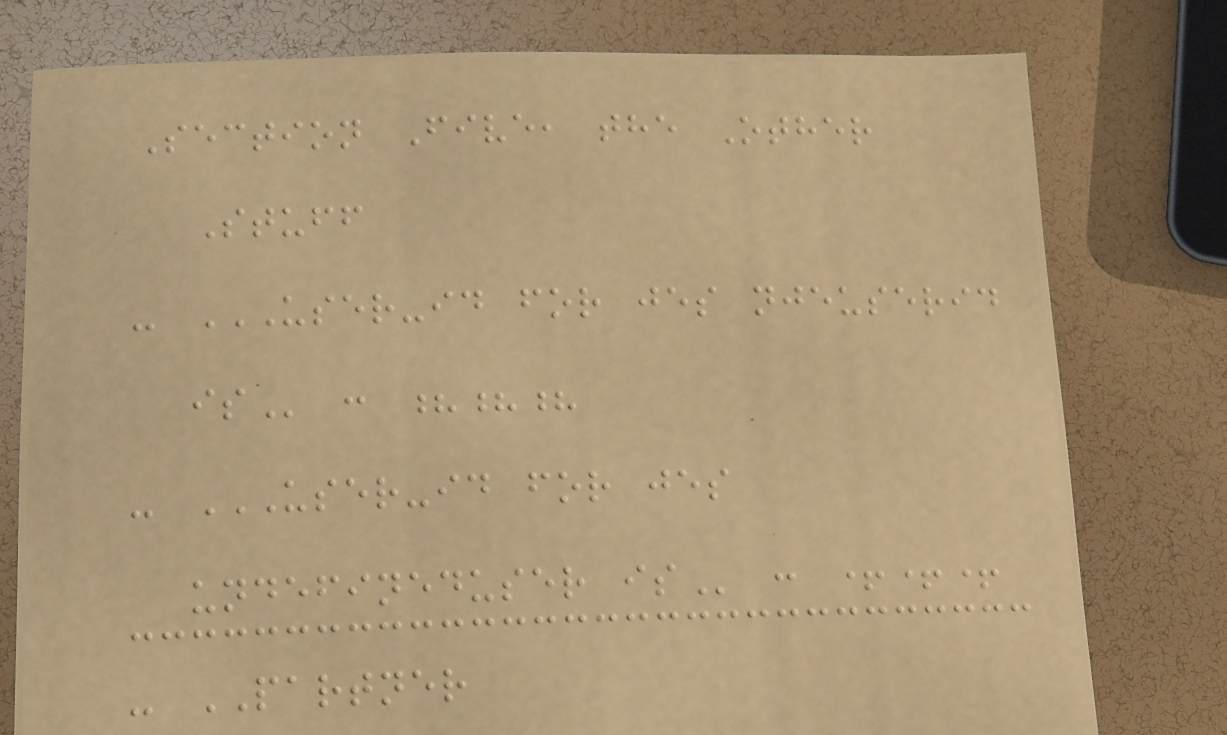Section Five, the Other
Stuff
- USER-ID FOR JES NJEUSERID
IS : ???
- USER-ID FOR JES
UNDEFINEDUSER IS : +++
- PARTNER
